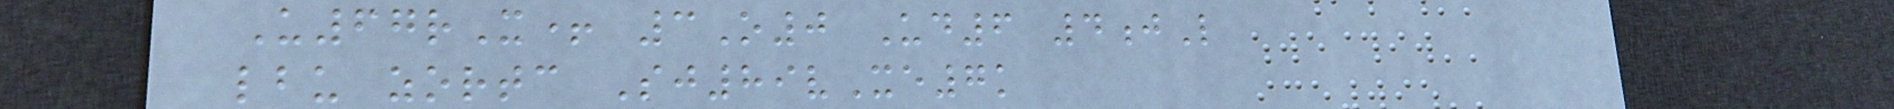U67rX+ 3O0 Ud6 4jL
lbu zortc Sj89vXe7k
